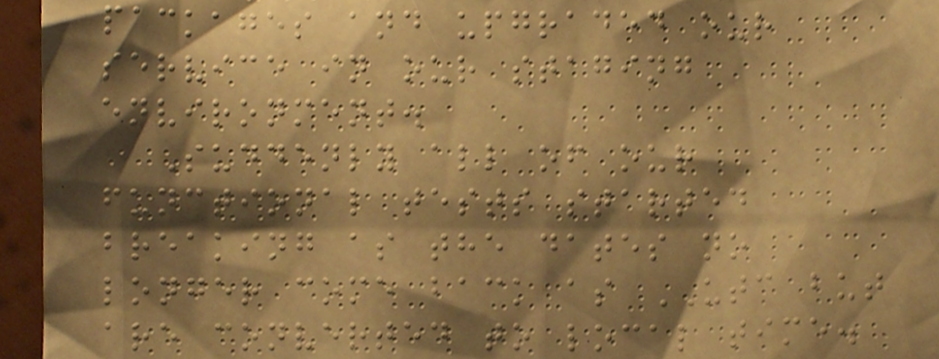packages and upgraded our
service in our staging
environment.
Suddenly all of our
functional tests started
breaking as the dates no
longer come back as UTC but
are converted to local time.
